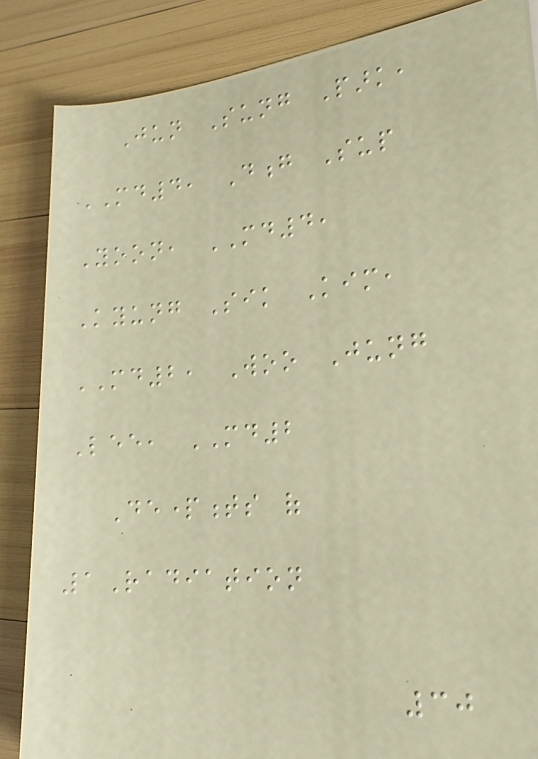Jun Sung Park,
MD4, Dong Sup
Yoon, MD4,
Kyung Sik Kim,
MD2, Woo Jung
Lee, MD2
Departments of
1Radiation
30
